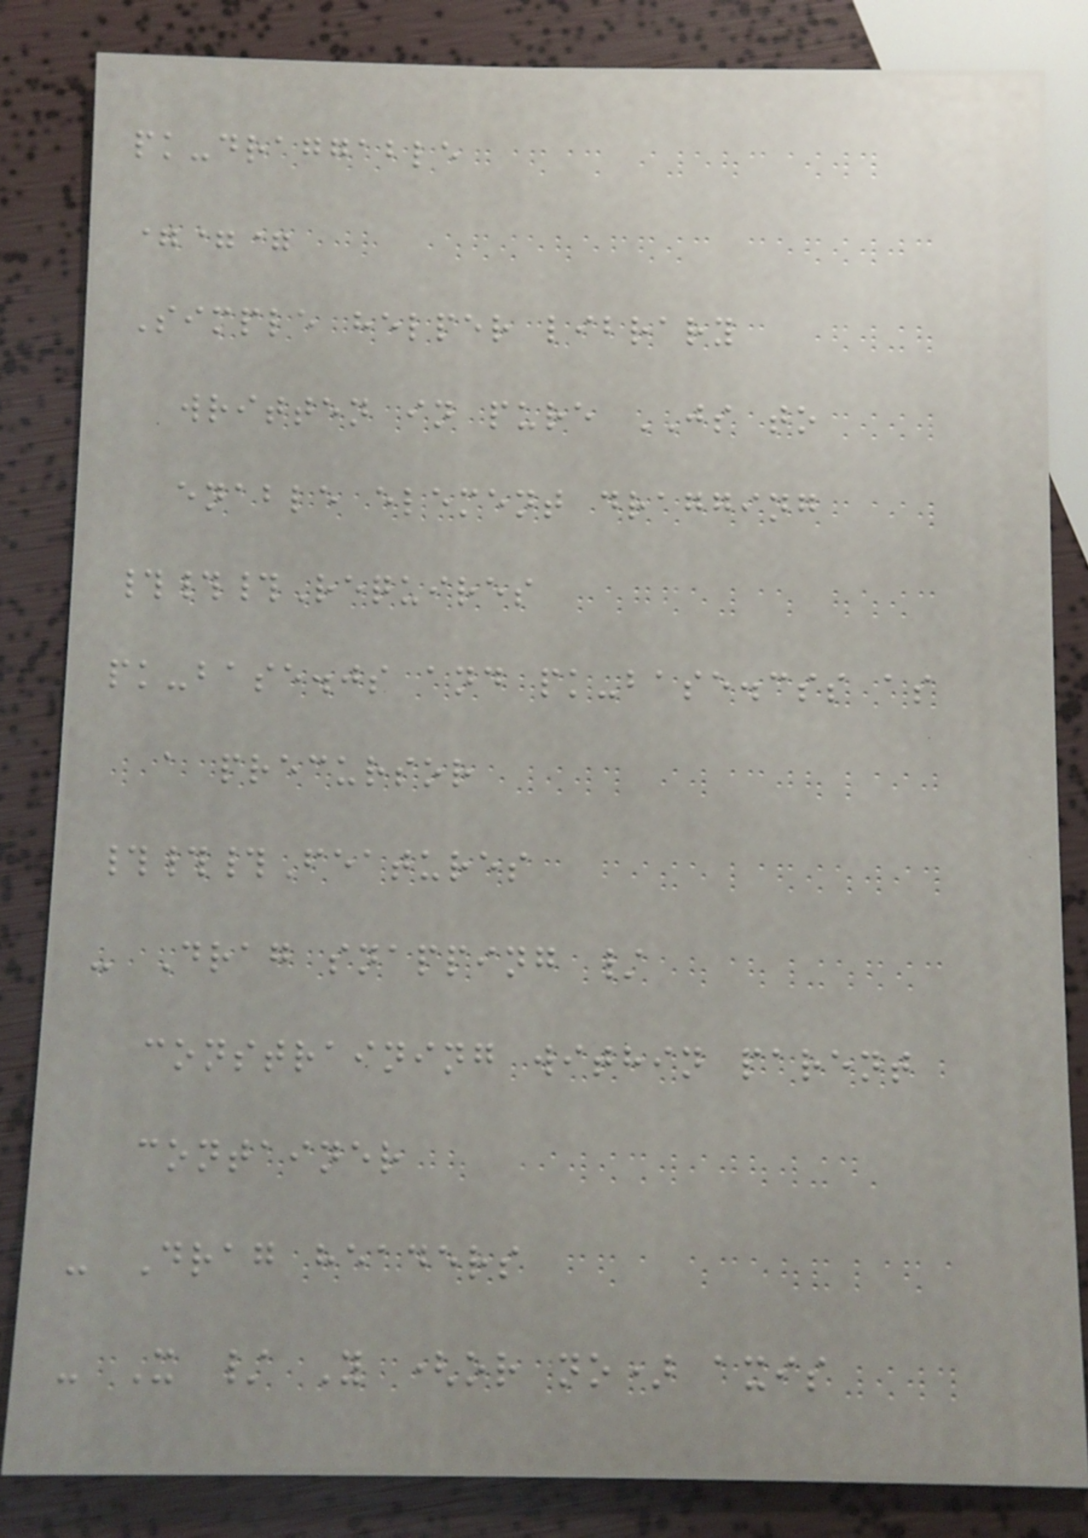pk-draggable
===
Simple helper library
written in pure JS to
enable element dragging
###Requires
pk-base.js and pk-base.css as
a precursor
###Features
- Drag snapping /
constraining within parent
container
- Drag headers
- X / Y (or no) axis
